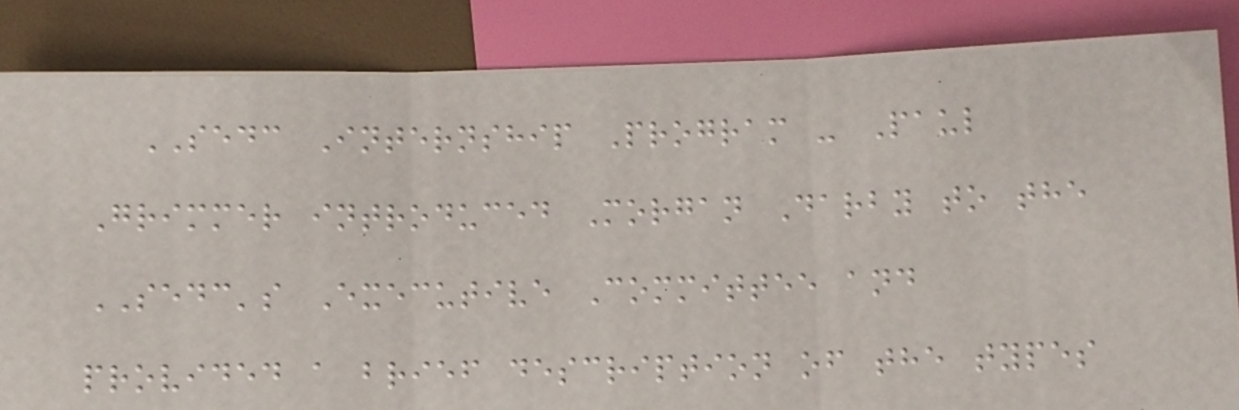SEDC Internship Program - Paul
Grimmer introduced Morgan Darby to the
SEDC's Executive Committee and
provided a brief description of the types
